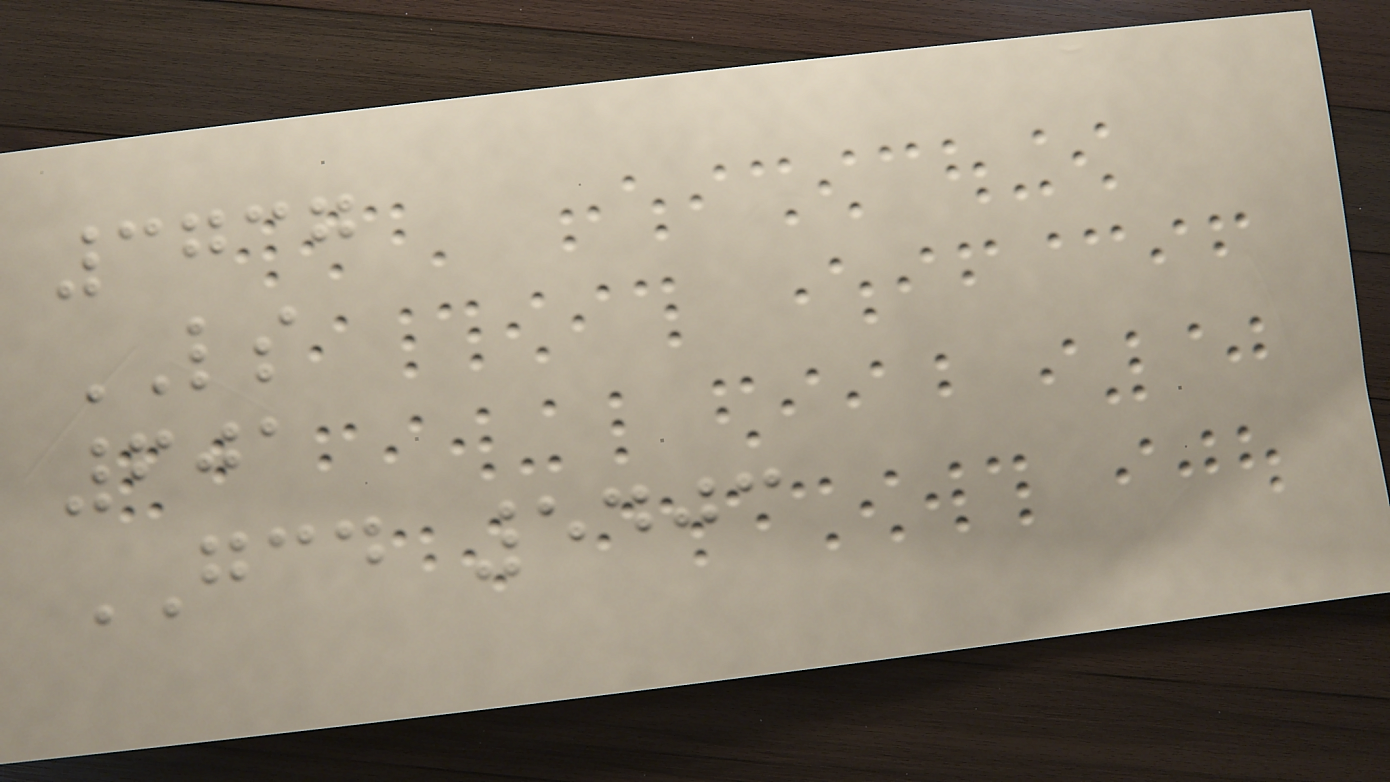3737
LS
601
GCD 5403
